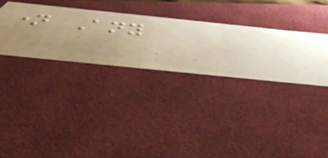name Any
